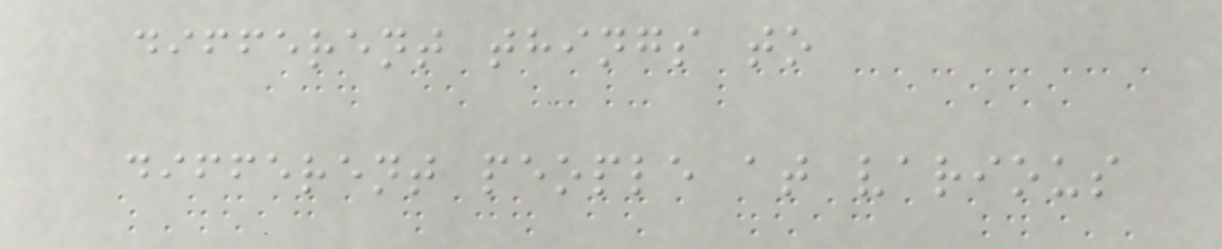different things to
different people at various
